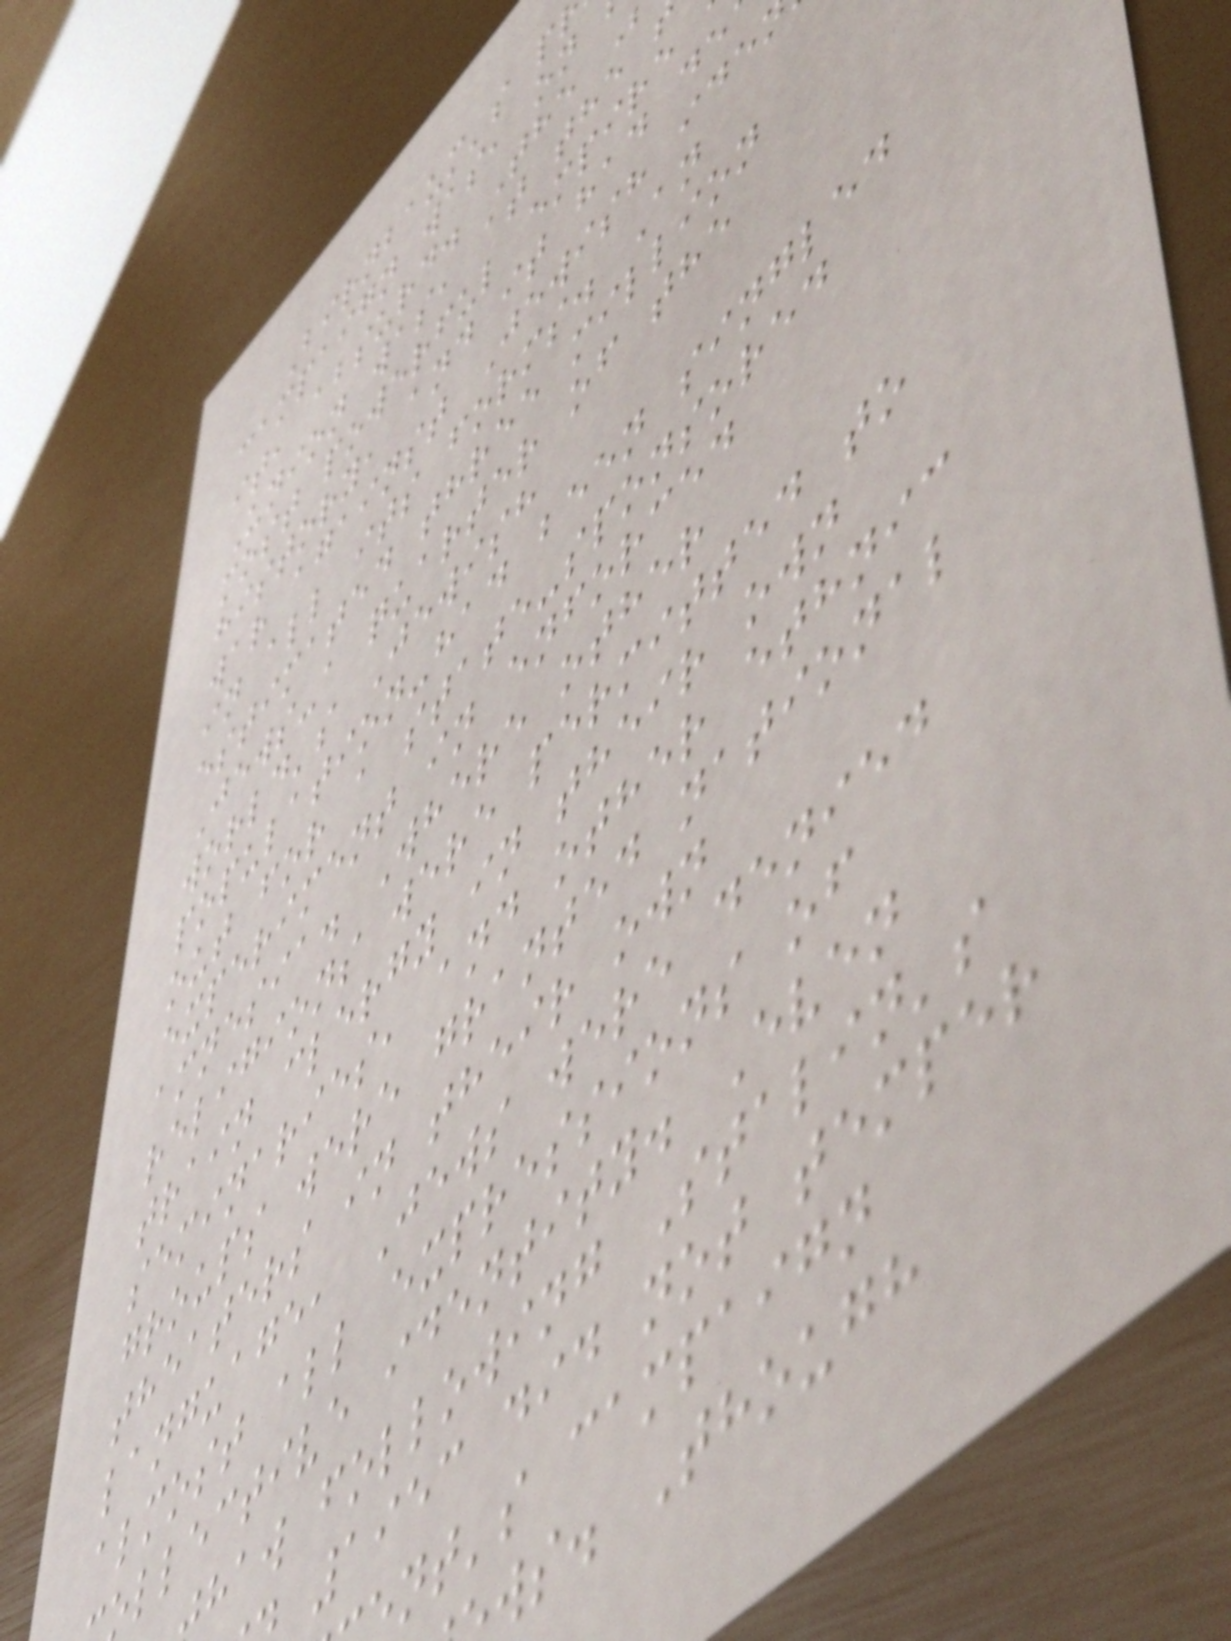Birnbaum's p
campaign was, on
it, absurd. The
Union was, at the
most powerful empire
history, and it had de
war against Jewish ide
in all its forms. An
estimated three million
Jews-a quarter of the
world's Jewish
population-had been singled
out for a state-sponsored
experiment in enforced
amnesia. Where other
religions were permitted to
train clergy in their own
seminaries, and other ethnic
groups were granted national
theaters in their own
language, Jews were denied
almost all expressions of
llective identity. Even
haw following Stalin's
1953 did not temper
nt's campaign
ws. Though
